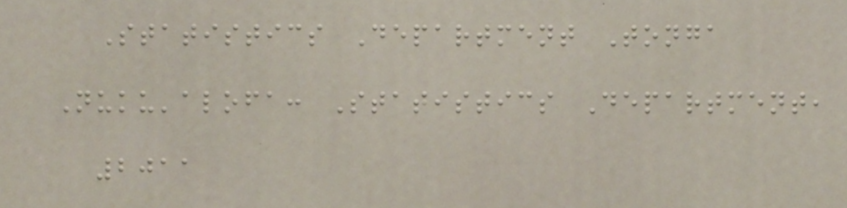Statistics Department Tonga
Nuku'alofa: Statistics Department,
2011
